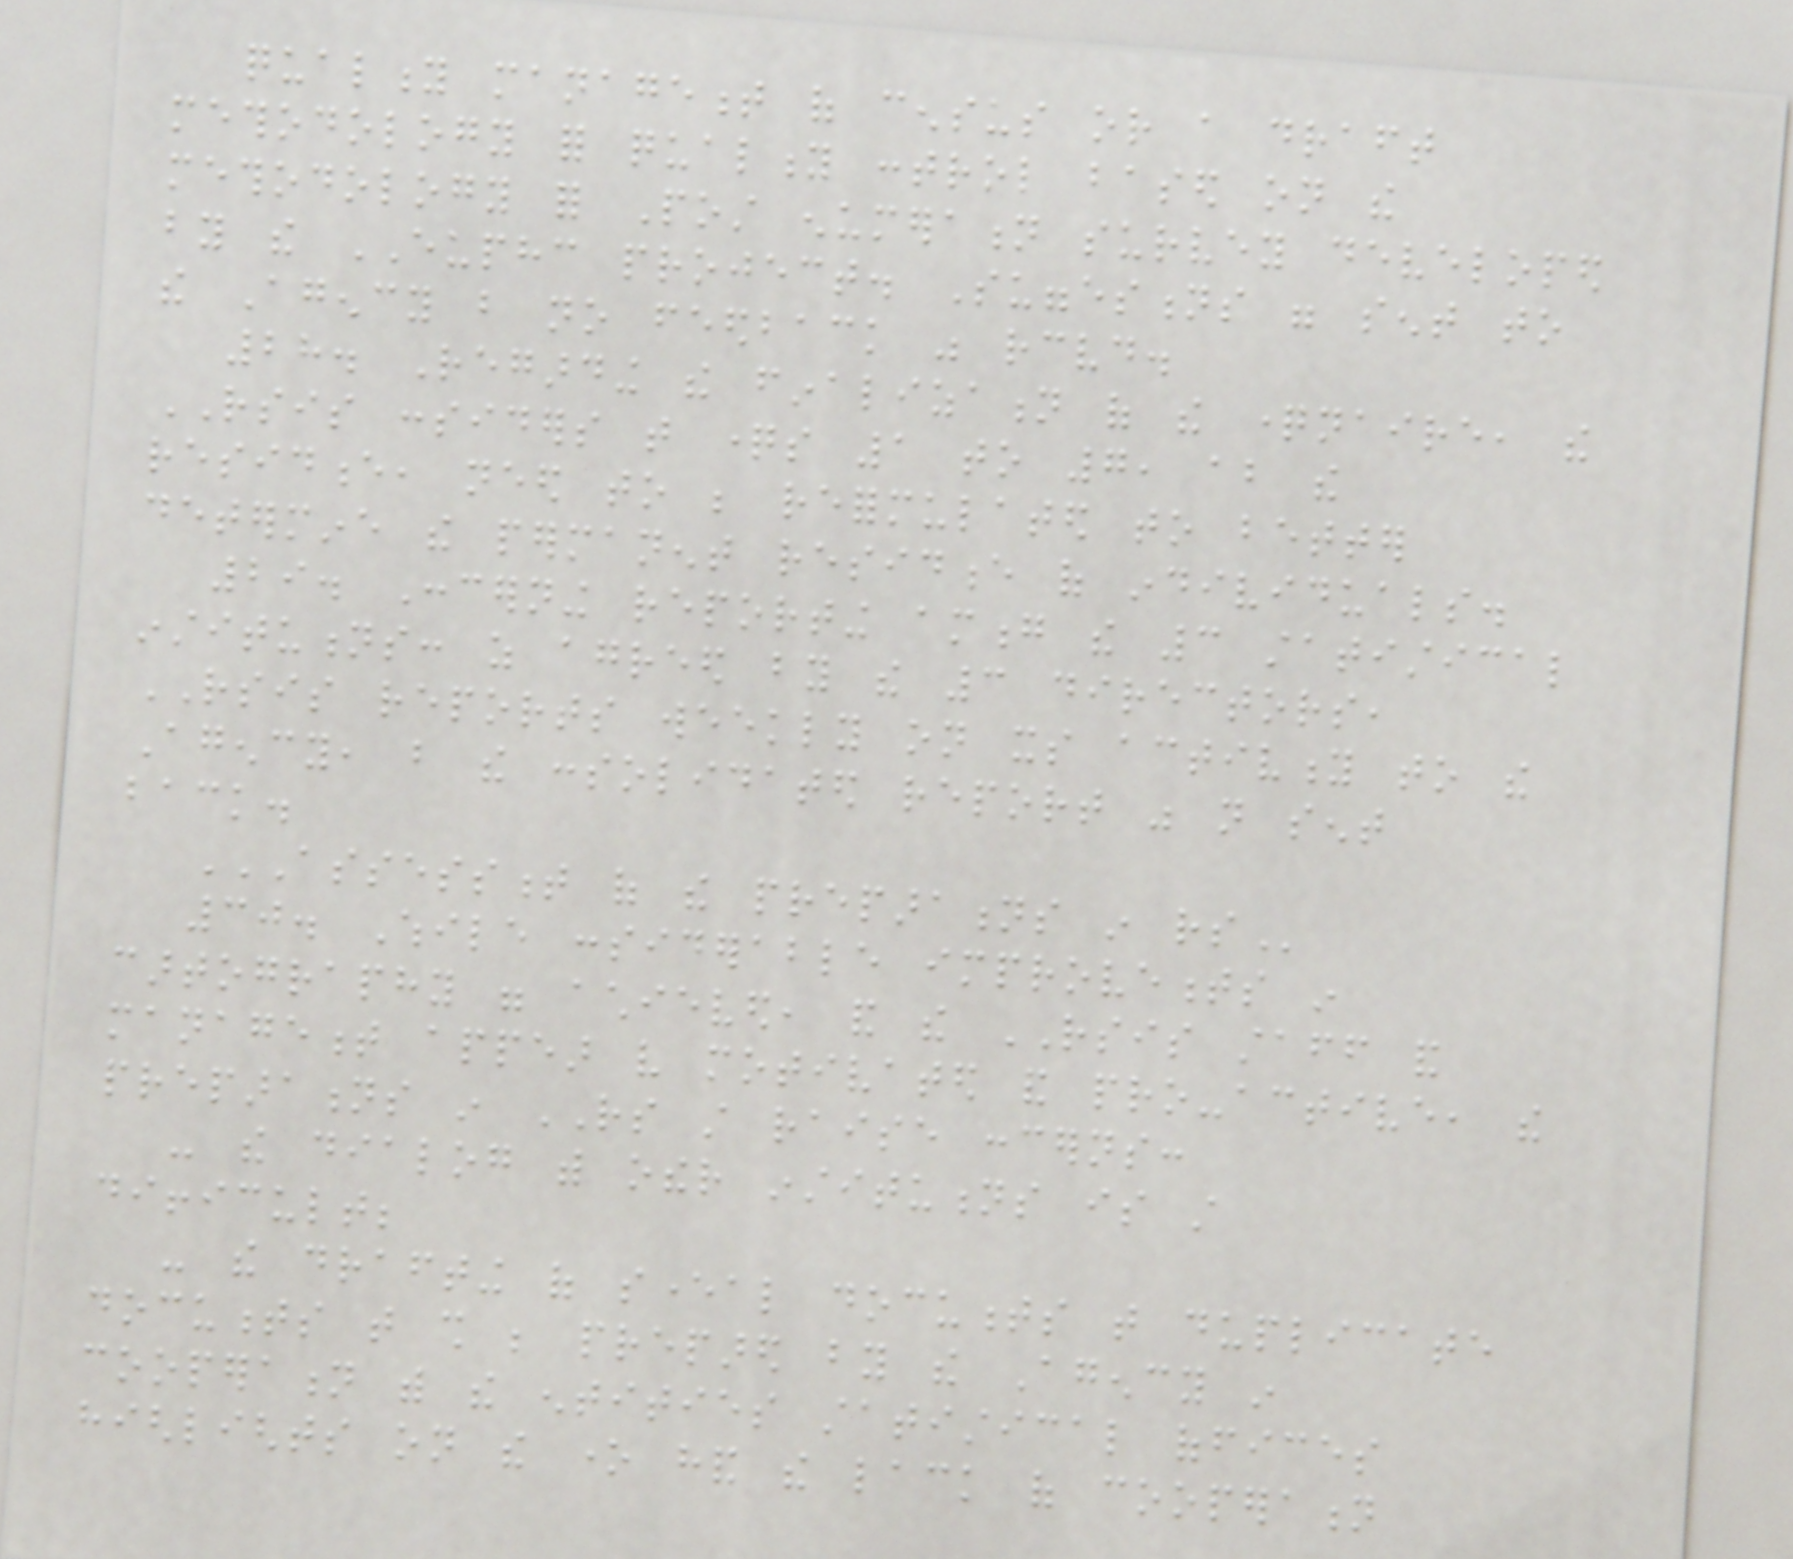quality management of census or a draft
methodology for quality control based on the
methodology for Post enumeration survey developed
by the EUPHC project. Suggestions were sent to
the Agency but no feedback was received.
28. Regarding the finalization of the questionnaire, the
RSIS considers that questions 1 to 7, about the
residence, need to be reformulated to better
determine the permanent residence of individuals.
29. Concerning reporting among the 3 statistical
institutions: as agreed by the 3 directors,
RSIS reports weekly on its activity to the
Agency, but the consolidated report was not sent
back.
ASSESSMENT OF THE PREPARATIONS IN RS
30. While considerable improvements in
cartography were achieved, and the RSIS staff and
management appear very motivated and pro-active, the
preparations in RS still raise concerns:
- the dialog with other institutions is still
difficult;
- the drafting of several documents that duplicate
documents that shall be prepared by the Agency in
cooperation with the entities statistical offices
highlights on the one hand the lack of cooperation
